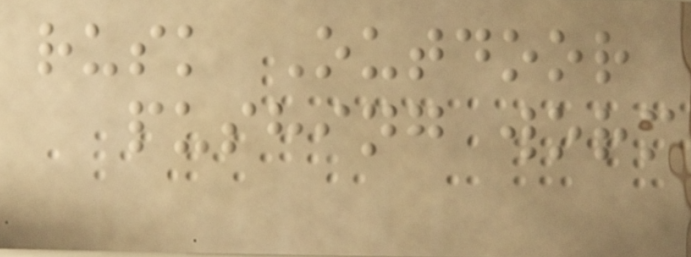rusk Outdoor
pushing worm
